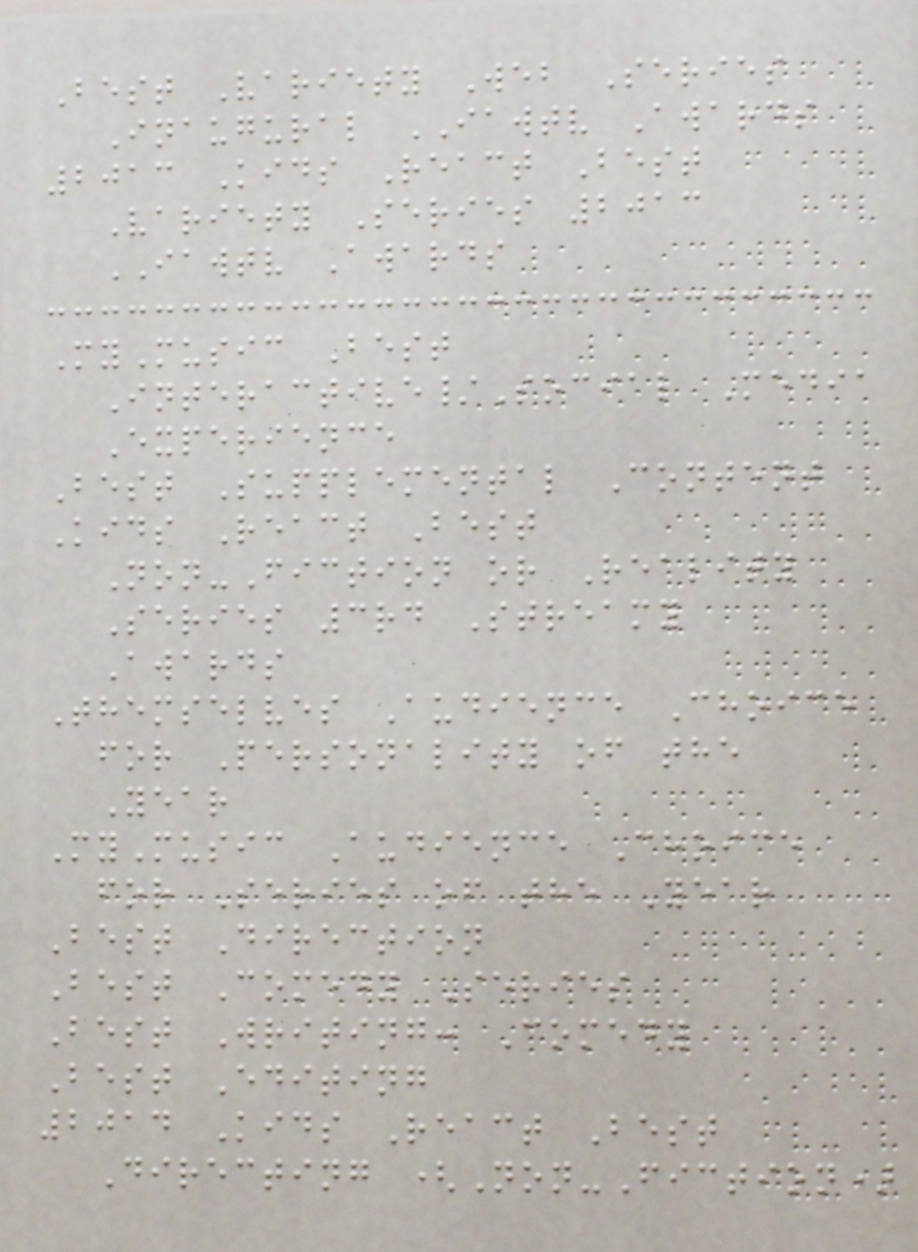Best Variety Web Series
Inaugural IAWTV Awards
2013 Kids React Best
Variety Series 2013
IAWTV Awards
MyMusic Best
Interactive/Social Media
Experience
Best Supplemental Content
Kids React Best
Non-Fiction or Reality
Series 3rd Streamy
Awards
Themselves Audience Choice
for Personality of the
Year
MyMusic Audience Choice
for Series of the Year
Best Direction
Best Comedy Series
Best Writing: Comedy
Best Editing
2014 Kids React Best
Directing (Non-Fiction)
